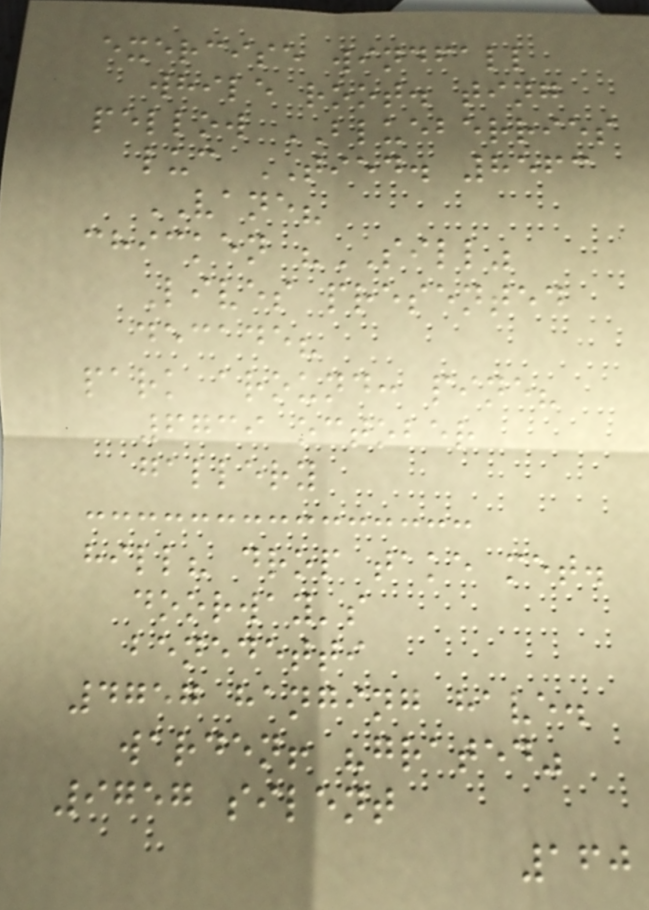exercise windfall
while root. ting
pellow BLUEBERRIES
luc TIED. 8563
VANE?
chicken "SILL"
Lives presented
decade?
park around: pine?
6739 october
gallery
hill? drop take met.
doorway's
benedetti
4757 hanging have.
warden! "grated"
9757 silent
160
